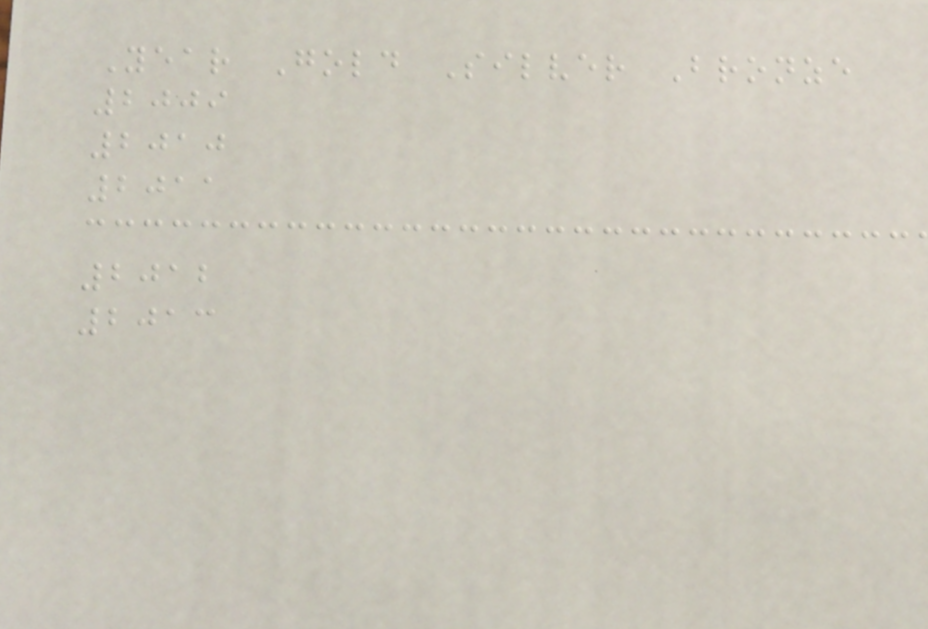Year Gold Silver Bronze
2009
2010
2011
2012
2013
